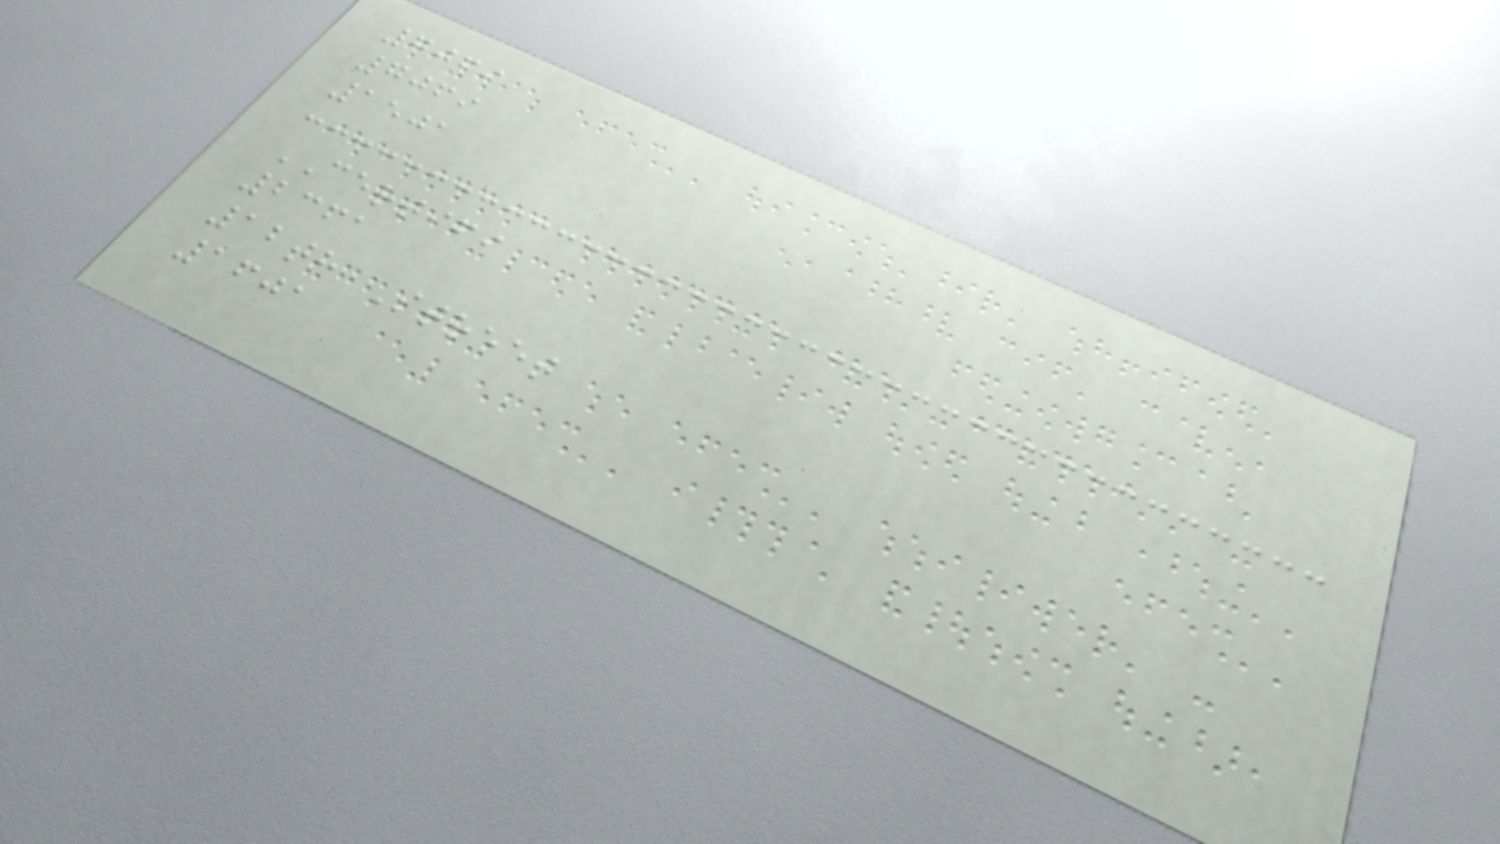7069
7069
1501
CERTIFI
2361
12th Street
1601
